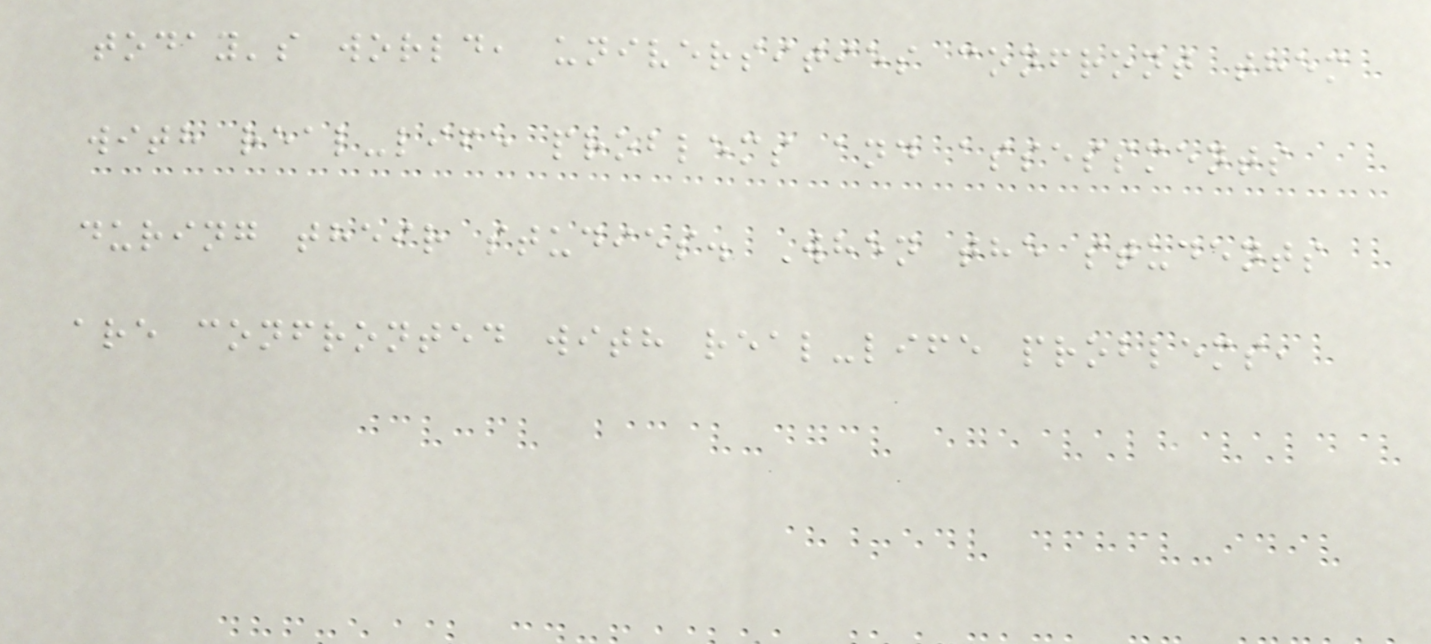today's world, universities confront them
with real-life problems and assessments
during their studies. When the students
are confronted with real-life problems,
